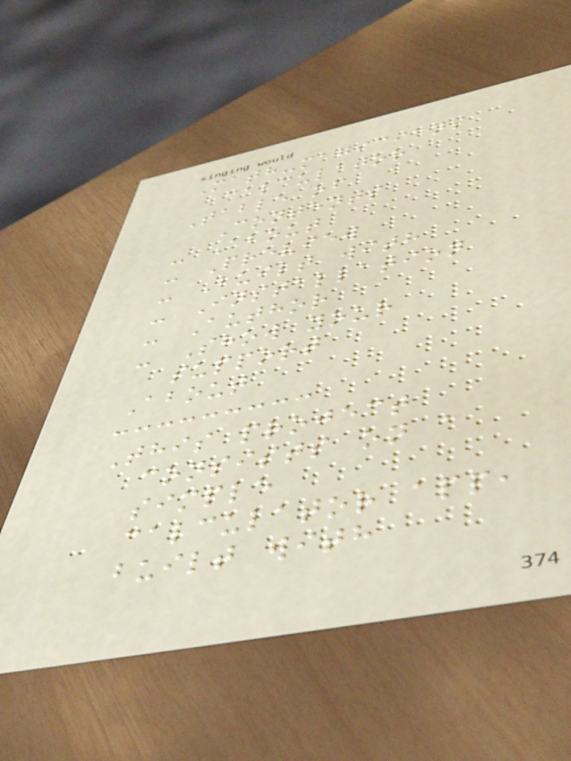Math-magicians
calculator
Table of
Contents
- About
- Preview
- Built with
- Installation
- Author
- Show your
support
About
This project
consists on a
simple
calculator app,
built with
